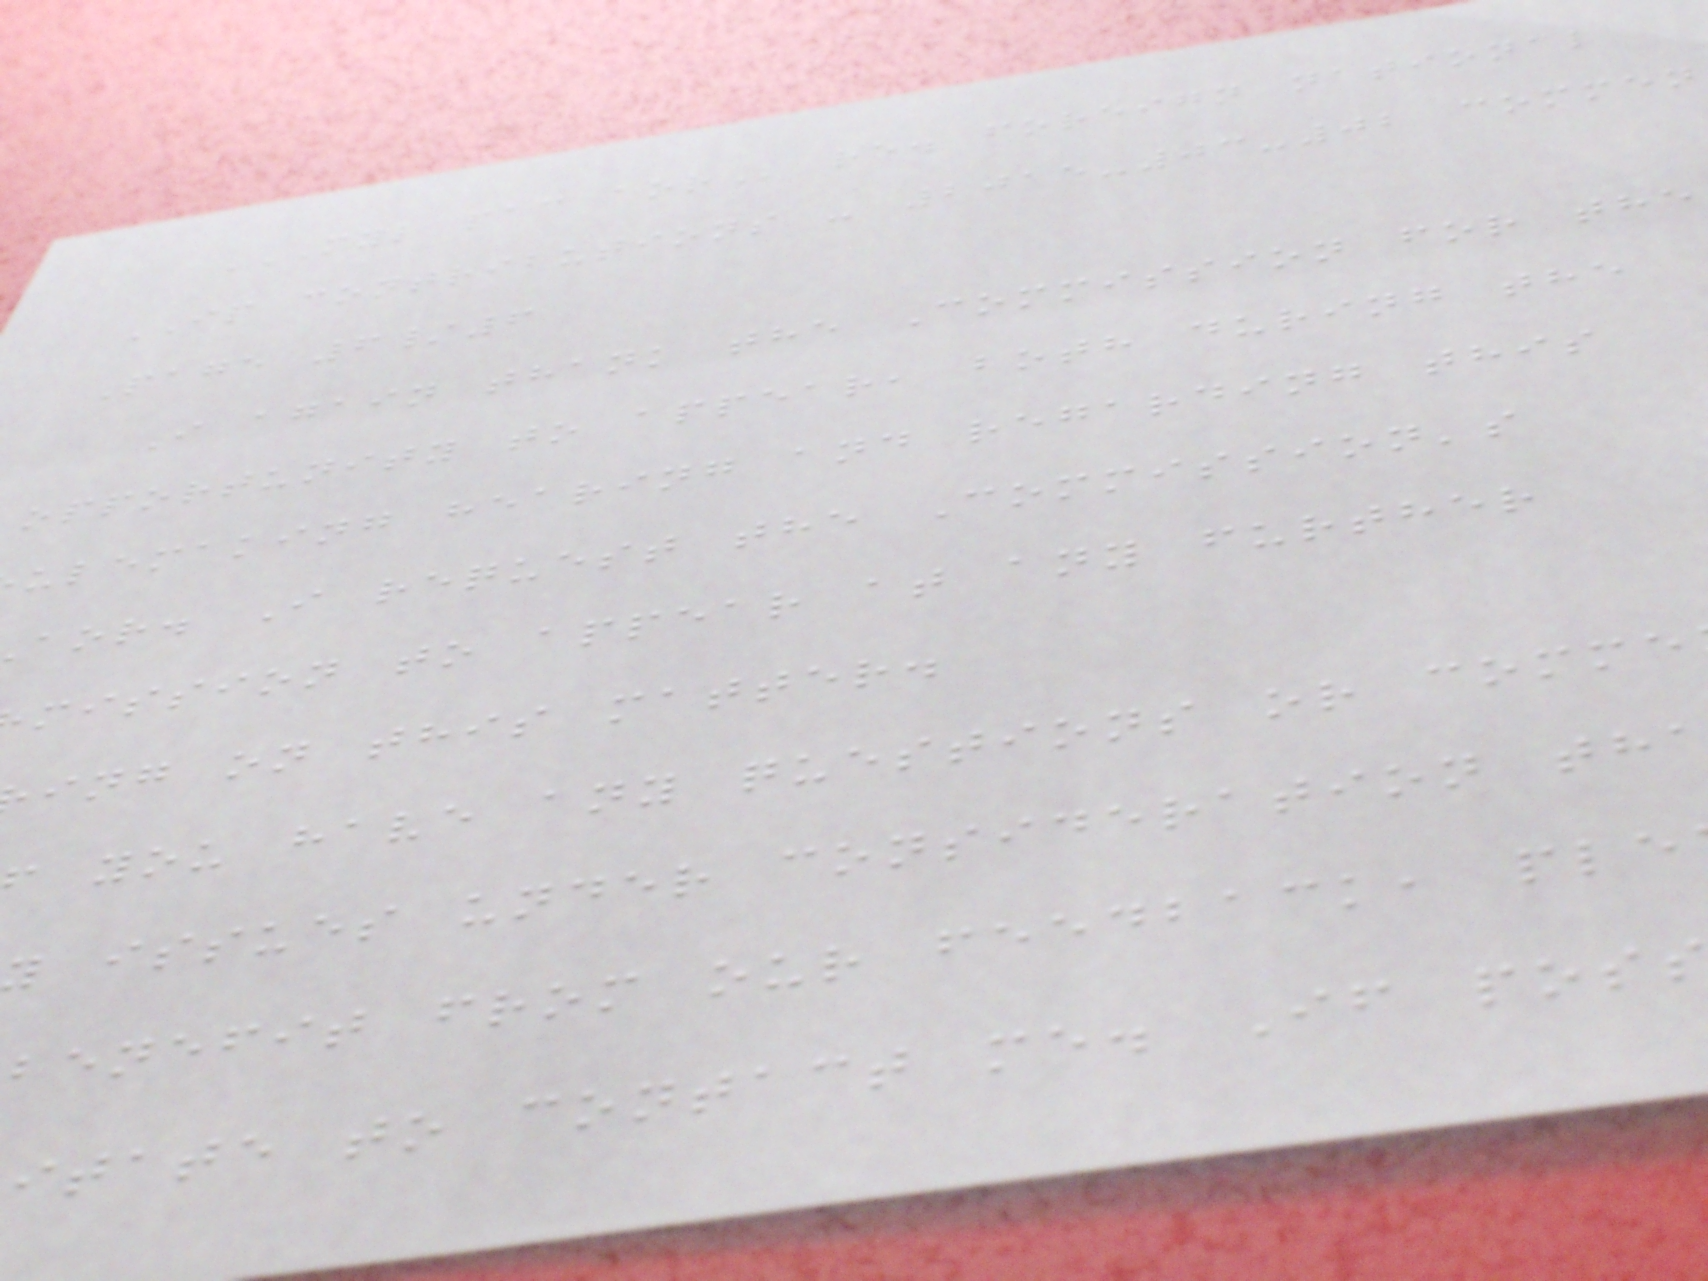MYL PAC AOR re. foreign national
IP contributions - 2015-03-02 commen
Page 6/6
I again thank the Commission for the
opportunity to appear, both during the
ulemaking hearing and regarding this
aor. I request the Commission's
mission to appear at any further
ing on this matter.
you have any questions or comme
issues under consideration th
benefit from our feedback, ple
itate to contact me. If pos
